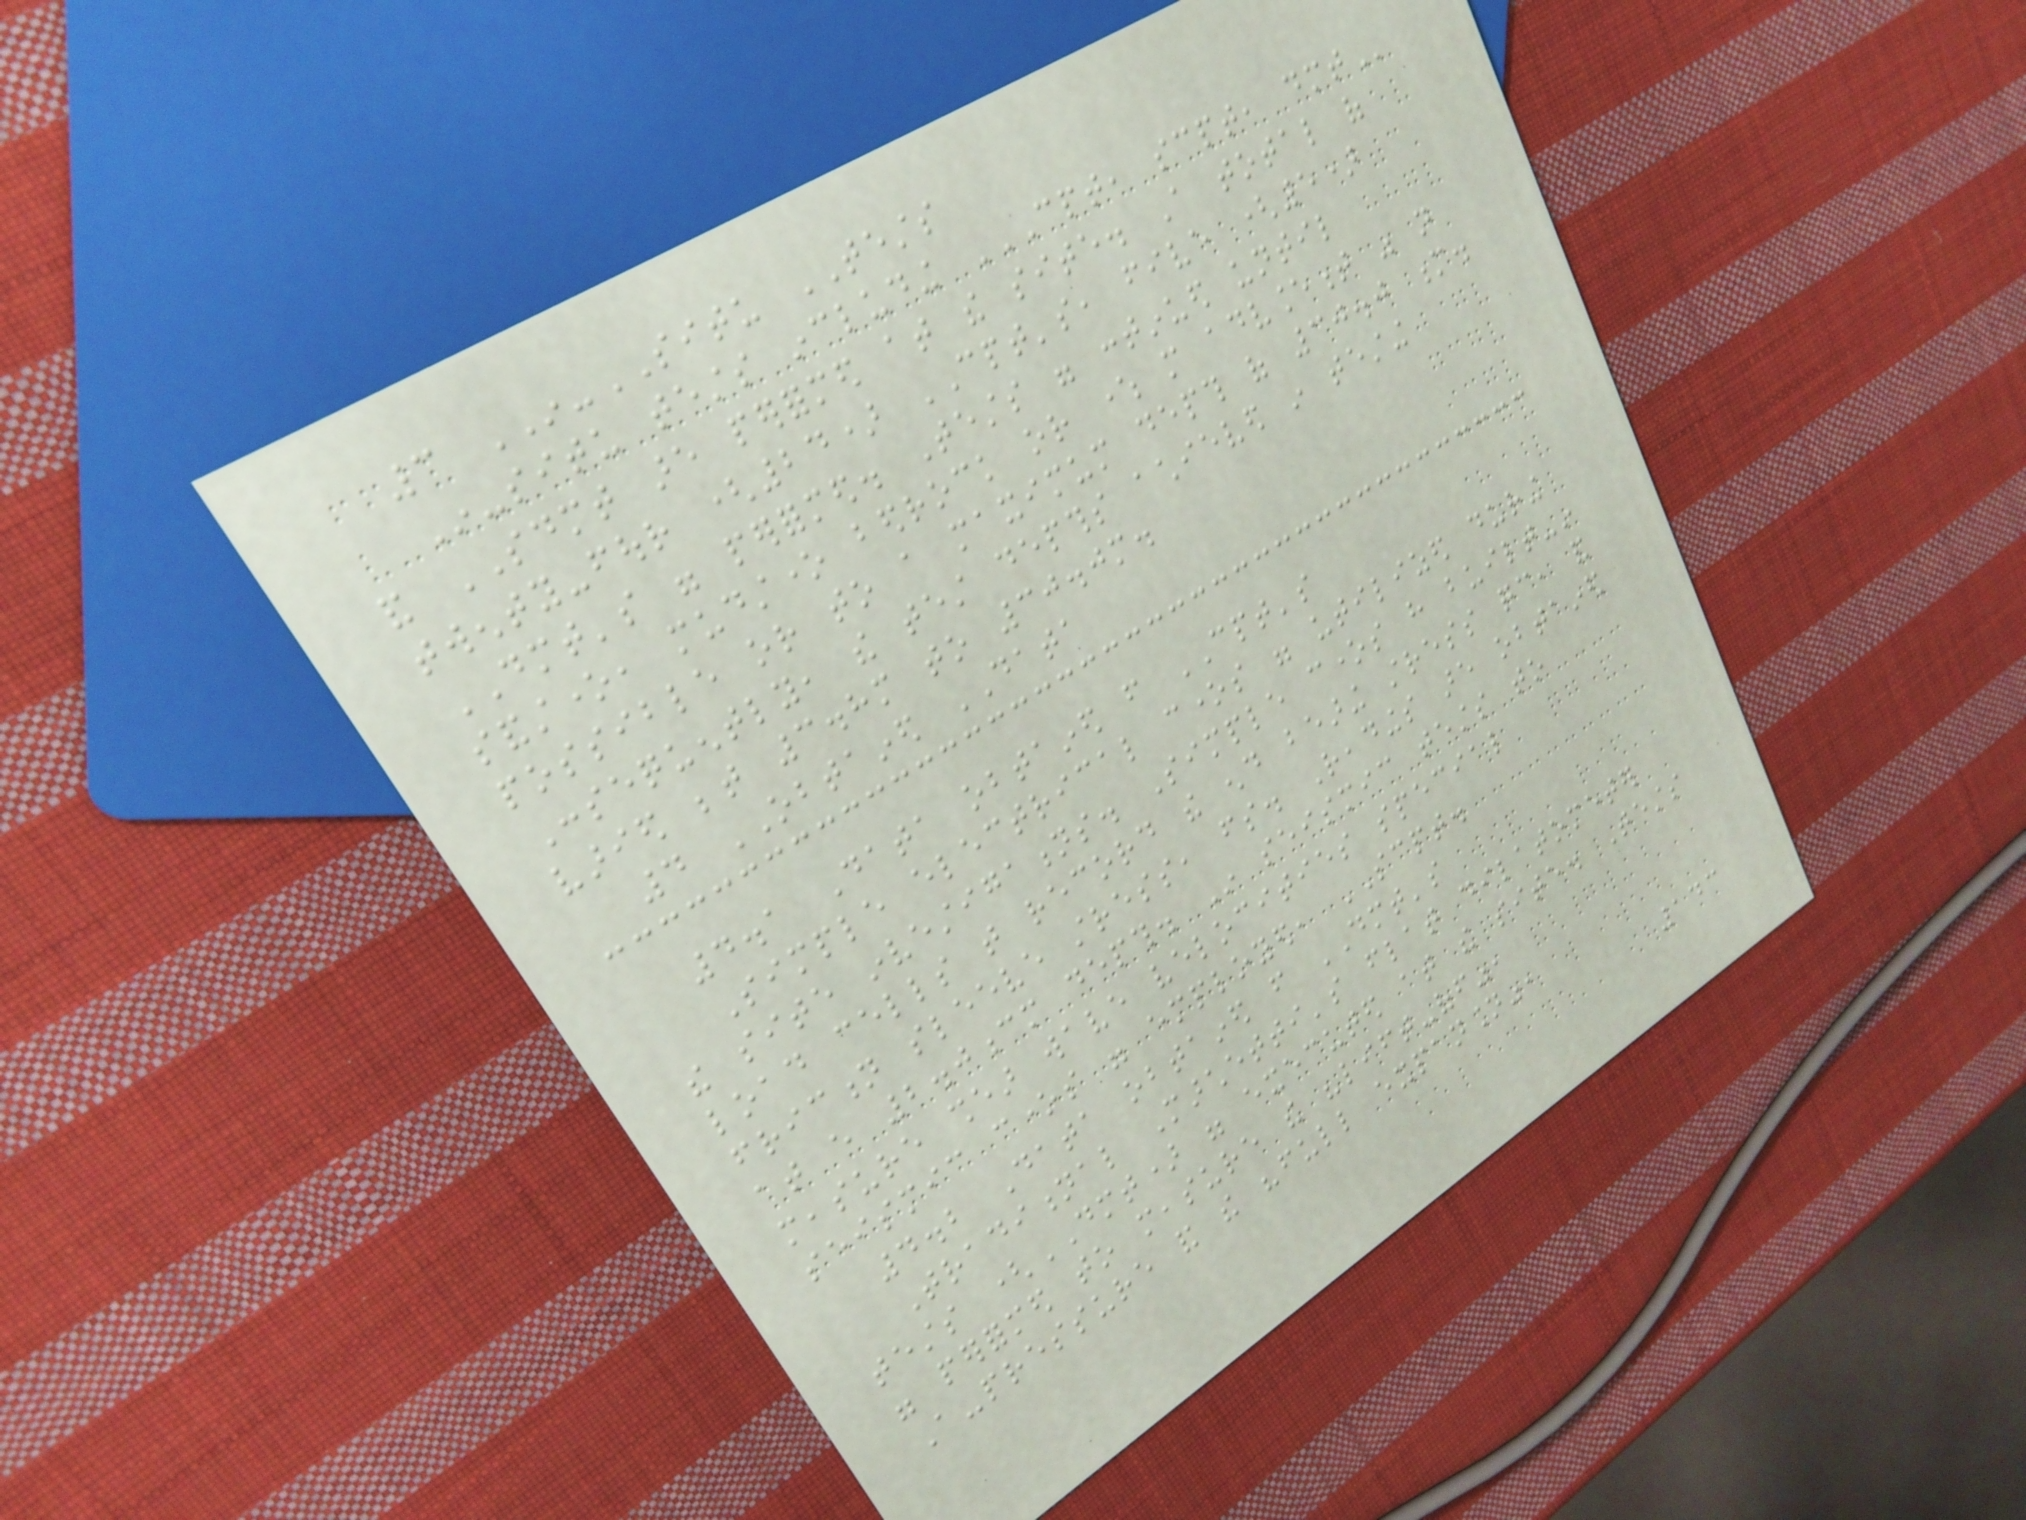3 IN-SITU TESTS
In-situ tests including CPT, SCPT, DMT
and SDMT are performed at the site. A total of
twenty-four (24) CPT's, five (5)
DMT's were performed. Tests were continued until
sandstone, mudstone bedrock or where more advancement was not
possible or to a maximum depth of 30.0 m.
Consequently, the test depths achieved in testing
varied between 3.8m to 30.0m.
4 OBTAINED DATA
4.1 Data obtained from CPT's
Simple electrical cones were utilized during
the site investigations. Simple cones have built-in
load cells that record the end bearing stress qc, and
friction sleeve stress, fs. Readings are obtained
at every 2.0cm depth. In seismic tests to
measure shear wave velocities special
seismic cones were employed, SCPT.
4.2 Data obtained from DMT's
Traditional Marchetti's flat dilatometer
tests (DMT) were executed at the site. Tests
were performed to measure the "lift-off",
A-pressure and the "full expansion",
143
